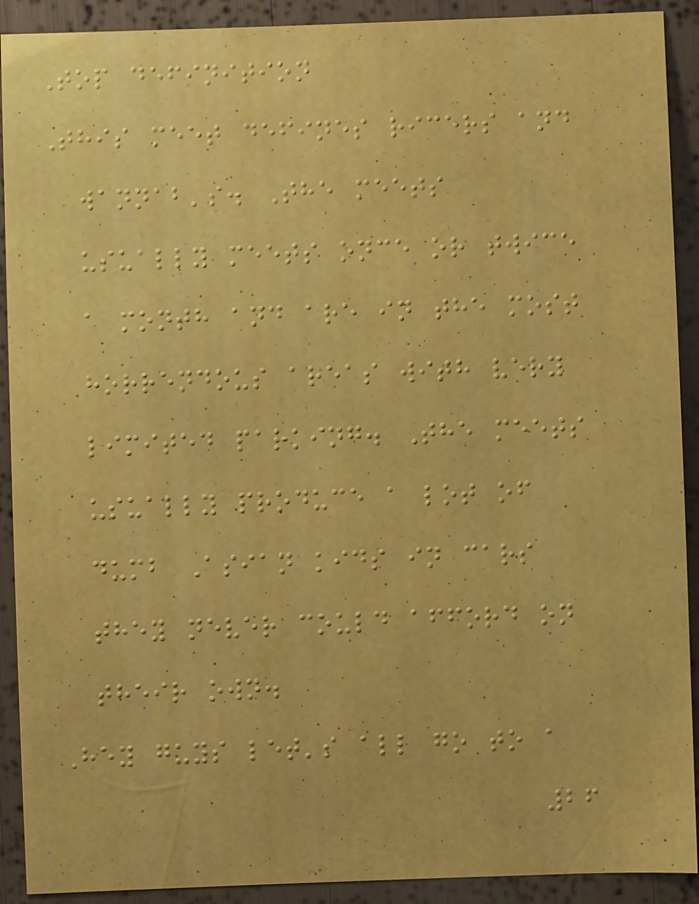Top definition
This meet defines ricers and
wannab's. The meets
usually meets once or twice
a month and are in the most
horrendous areas with very
limited parking. The meets
usually produce a lot of
dumb Asian kids in cars
they never could afford on
their own.
Hey guys let's all go to a
26
